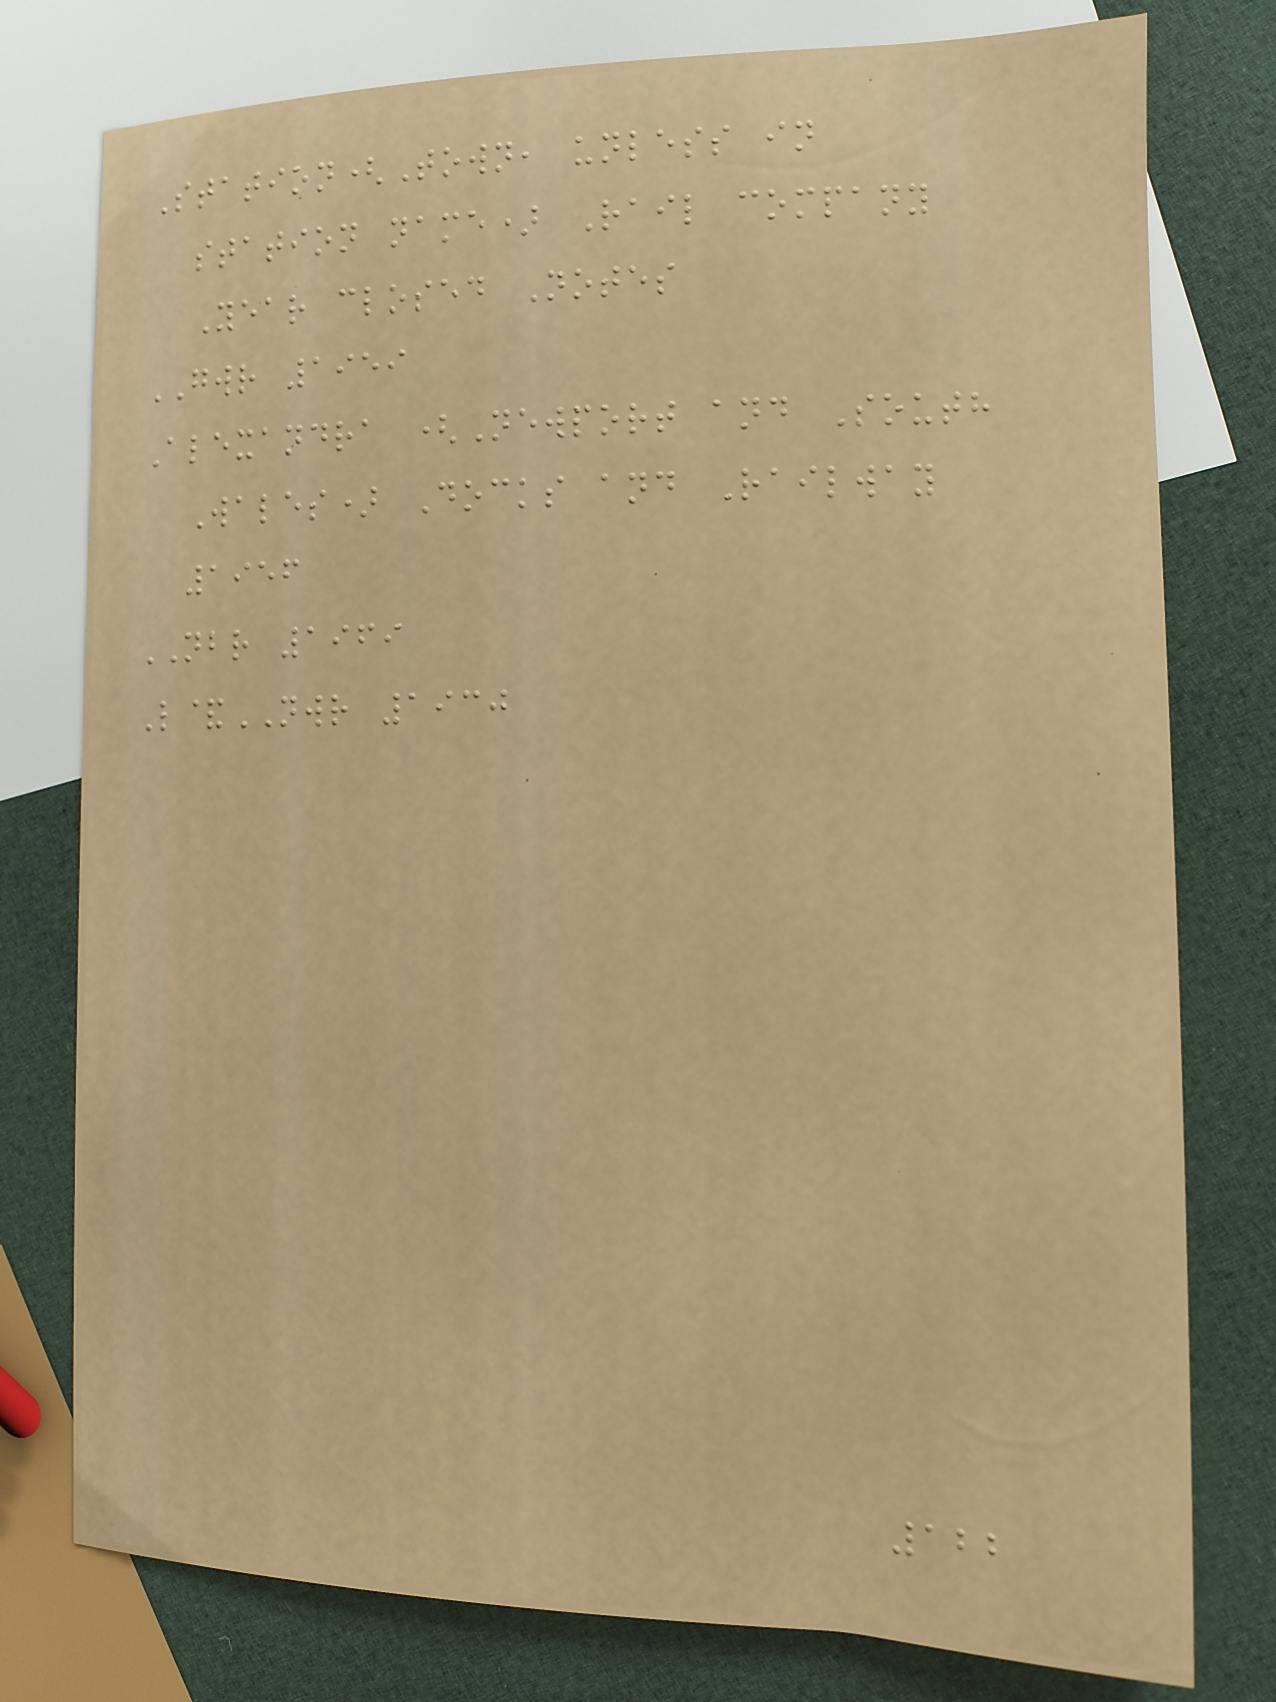Station(Town, unless in
station name) Rail company
Year closed Notes
GWR 1959
Alexandra (Newport and South
Wales) Docks and Railway
1956
NBR 1969
L&NWR 1930
122
